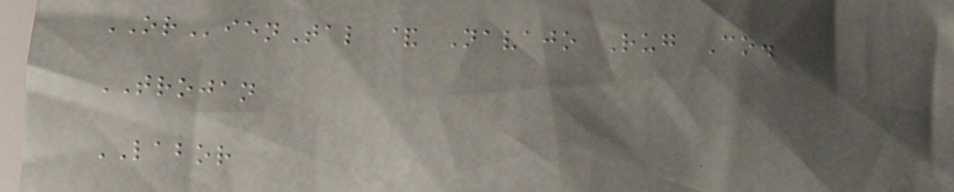ORienTal & Navajo Rug Co.
TROJAN
LABOR
